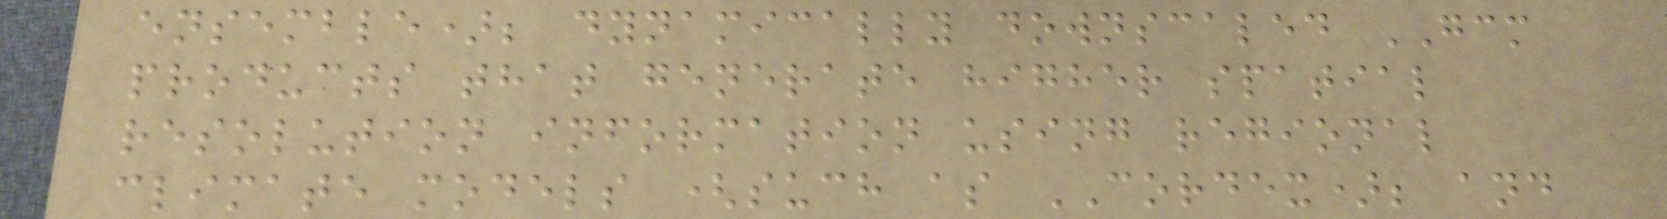ensemble); dynamically downscaled GCM
products that generate higher spatial
resolution information using regional
climate models (such as CORDEX); and
